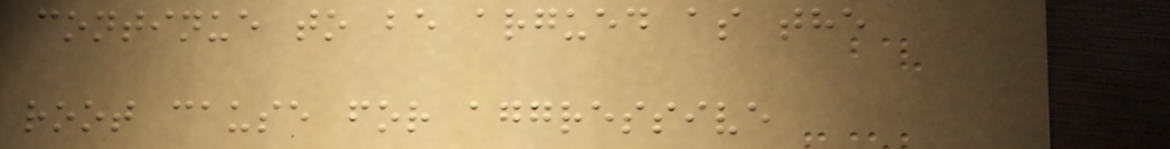continue to be argued as the
root cause for aggressive
